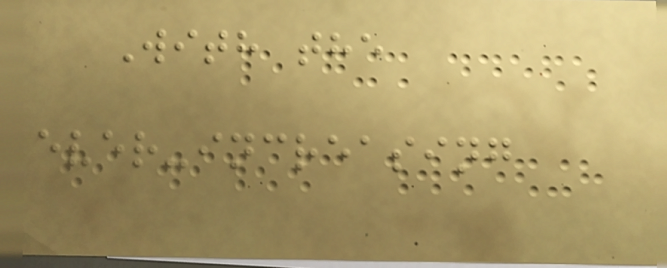With the
ever-increasing
